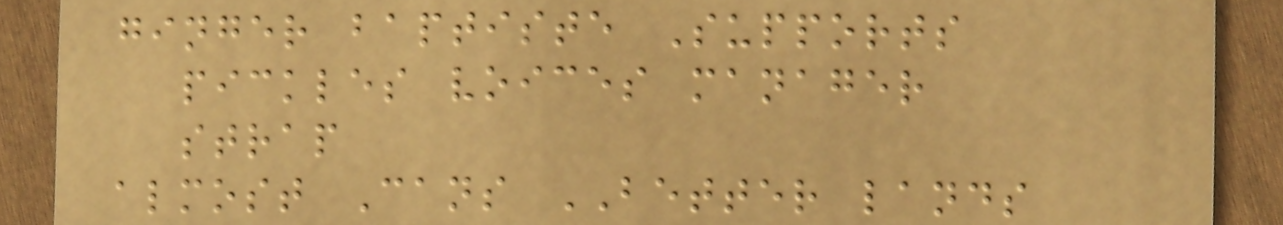ginger baptiste Supports
pickles voices manager
strap
almost Cans BETTER lands
